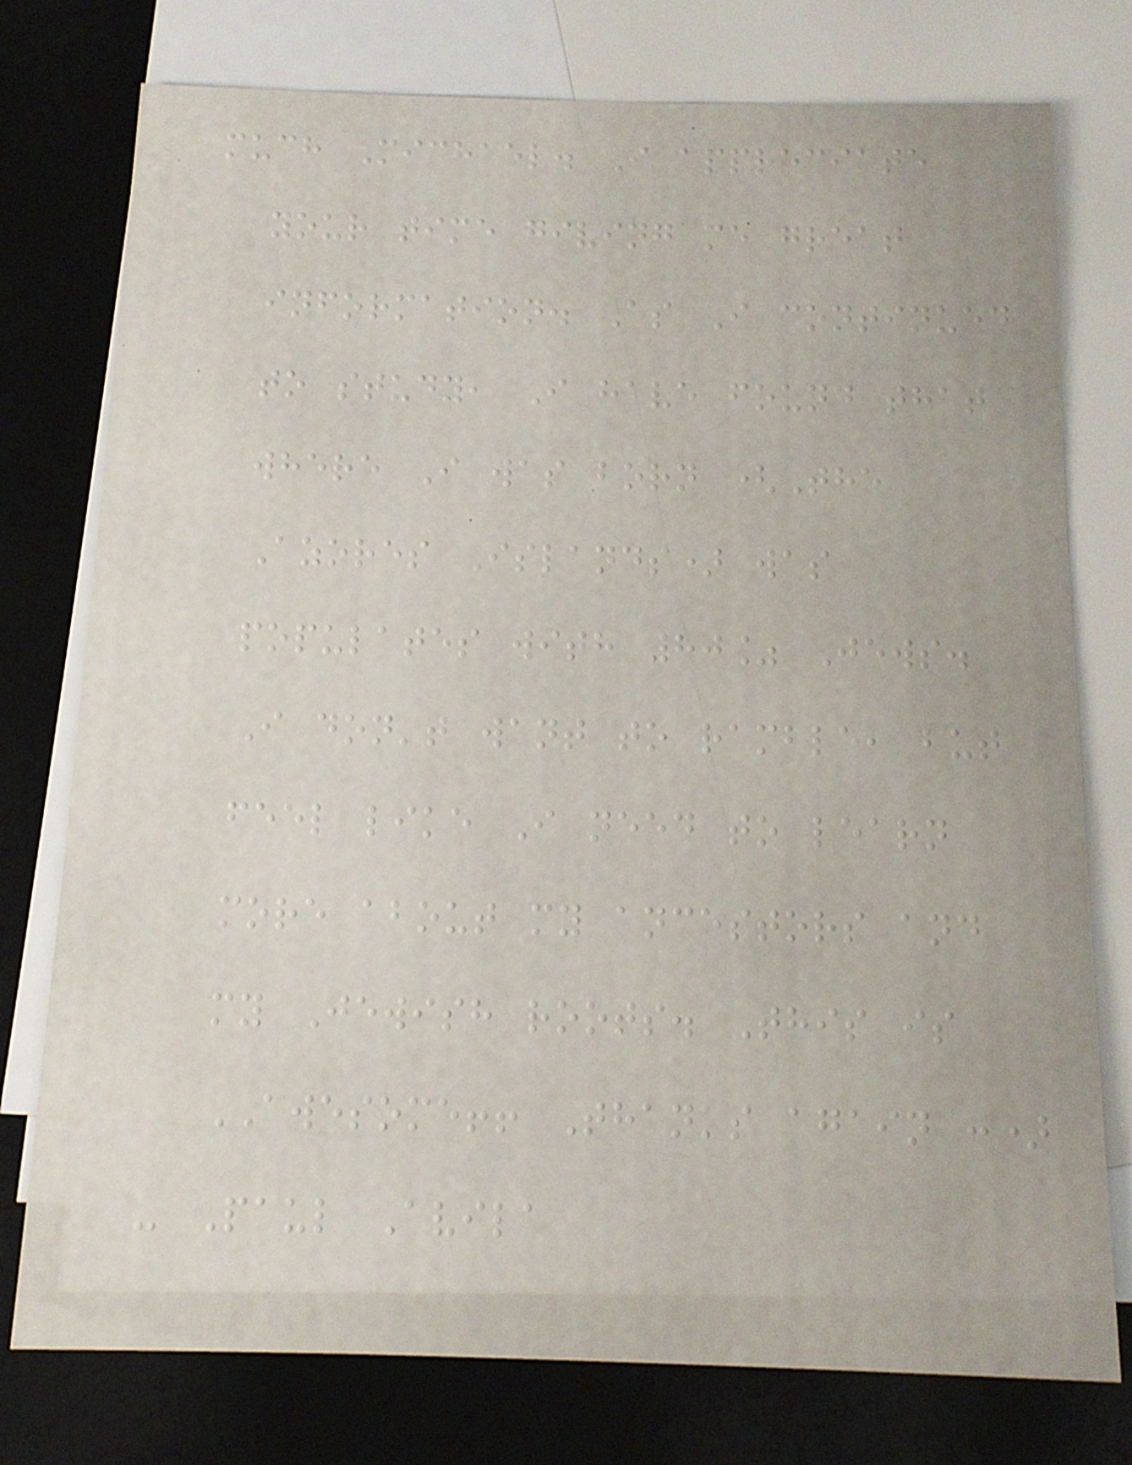much Michael. I appreciate
your time giving me great
information. As I continued
to study, I have found that
where I was born (The
Azores Islands) was
populates with 80% Jews.
I don't want to ramble, but
feel like I need to learn
more about my ancestors and
my Jewish roots. This is
AWESOME!! Thanks again :)
- Paul Avila
